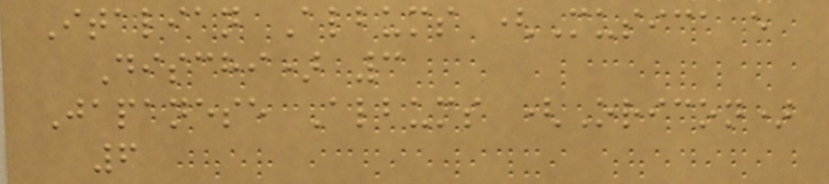Italian Albums (Musica e
Dischi) 3
Japanese Albums (Oricon)
6
